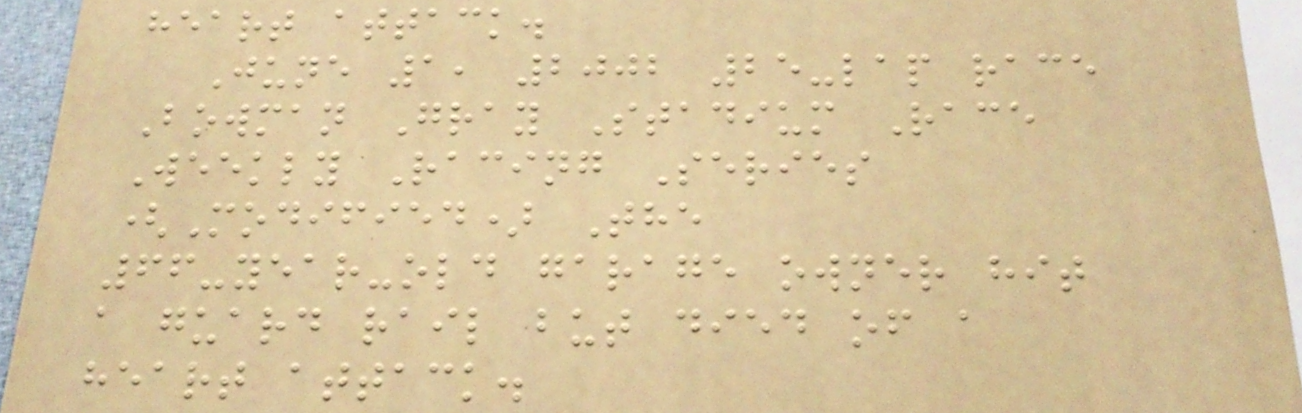heart attack.
June 1, 2002 25-lap race
Bowman Gray Stadium Race
Weekly Racing Series
(Modified) The
66-year-old garage owner hit
a guard rail but died of a
heart attack.
